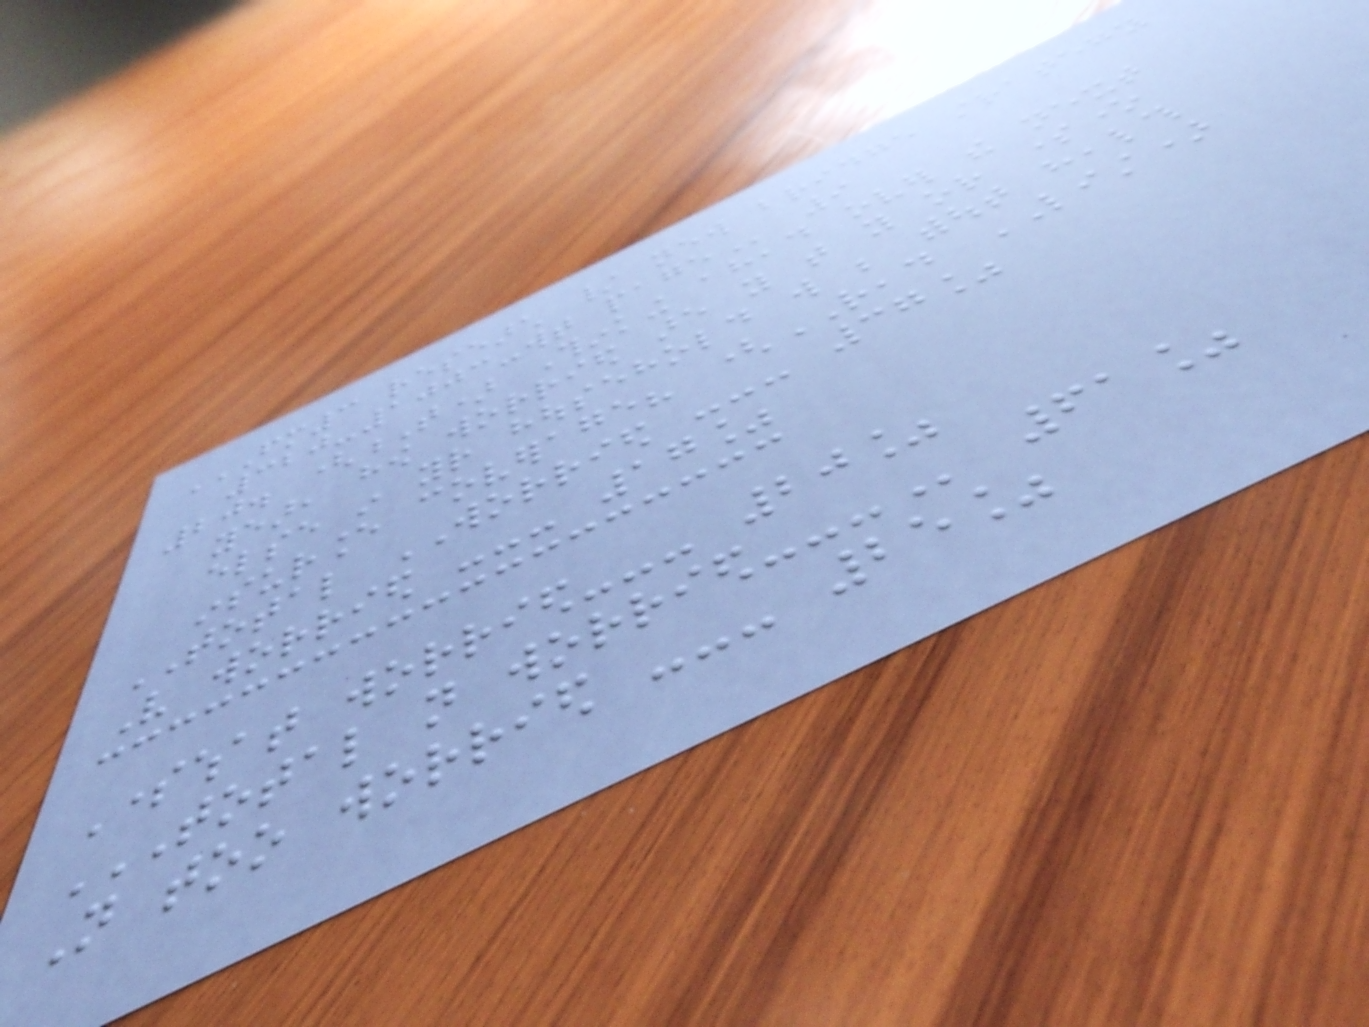FM3 RESEARCH / NEW BRIDGE STRATEGY
320-1003-WT PAGE 9
20. (T) Thinking ahead over the next
year, how worried are you that you or someone
else in your household will be without health
insurance coverage? (READ LIST)
TOTAL WORRIED --- 37%
Very worried --- 17%
Somewhat worried--- 20%
TOTAL NOT WORRIED--- 61%
Not too worried --- 25%
